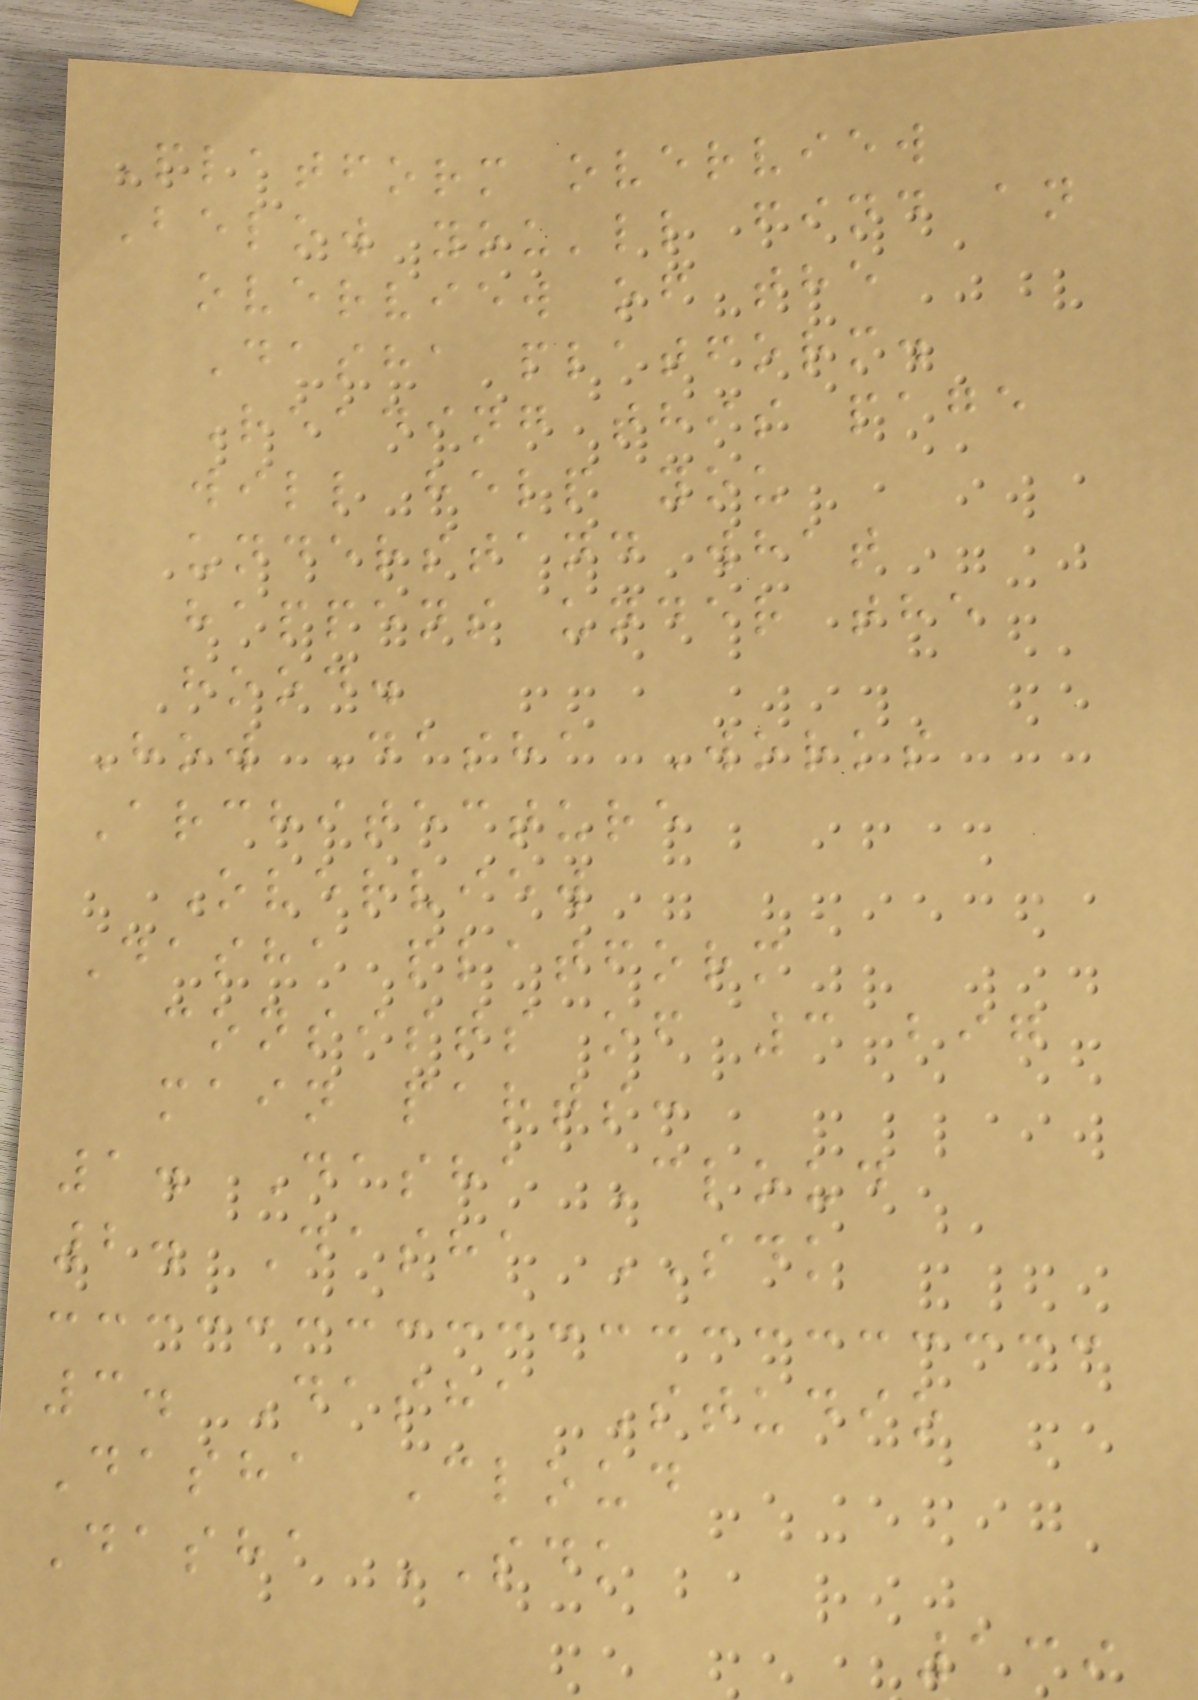Platform overview
Below you'll find an
overview of the
Dasha platform.
Reading this page
will help you
understand what
happens under the
hood.
How Dasha Works
Architecture
Overview
Dasha platform
consists of 3 big
main parts:
1. Dasha Cloud
2. Dasha SDK
3. Dasha Studio
Dasha Cloud
Dasha SDK
139
